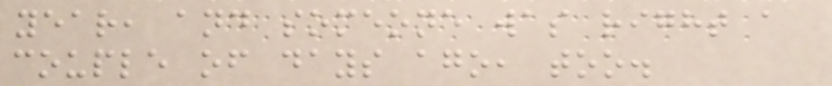year, and someone was right a
couple of days ago, too.
